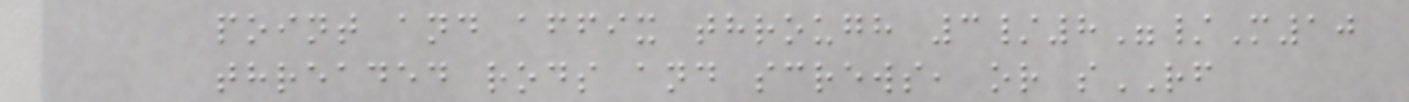point and affix through 3/8"/M10
threaded rods and screws, or sRF
